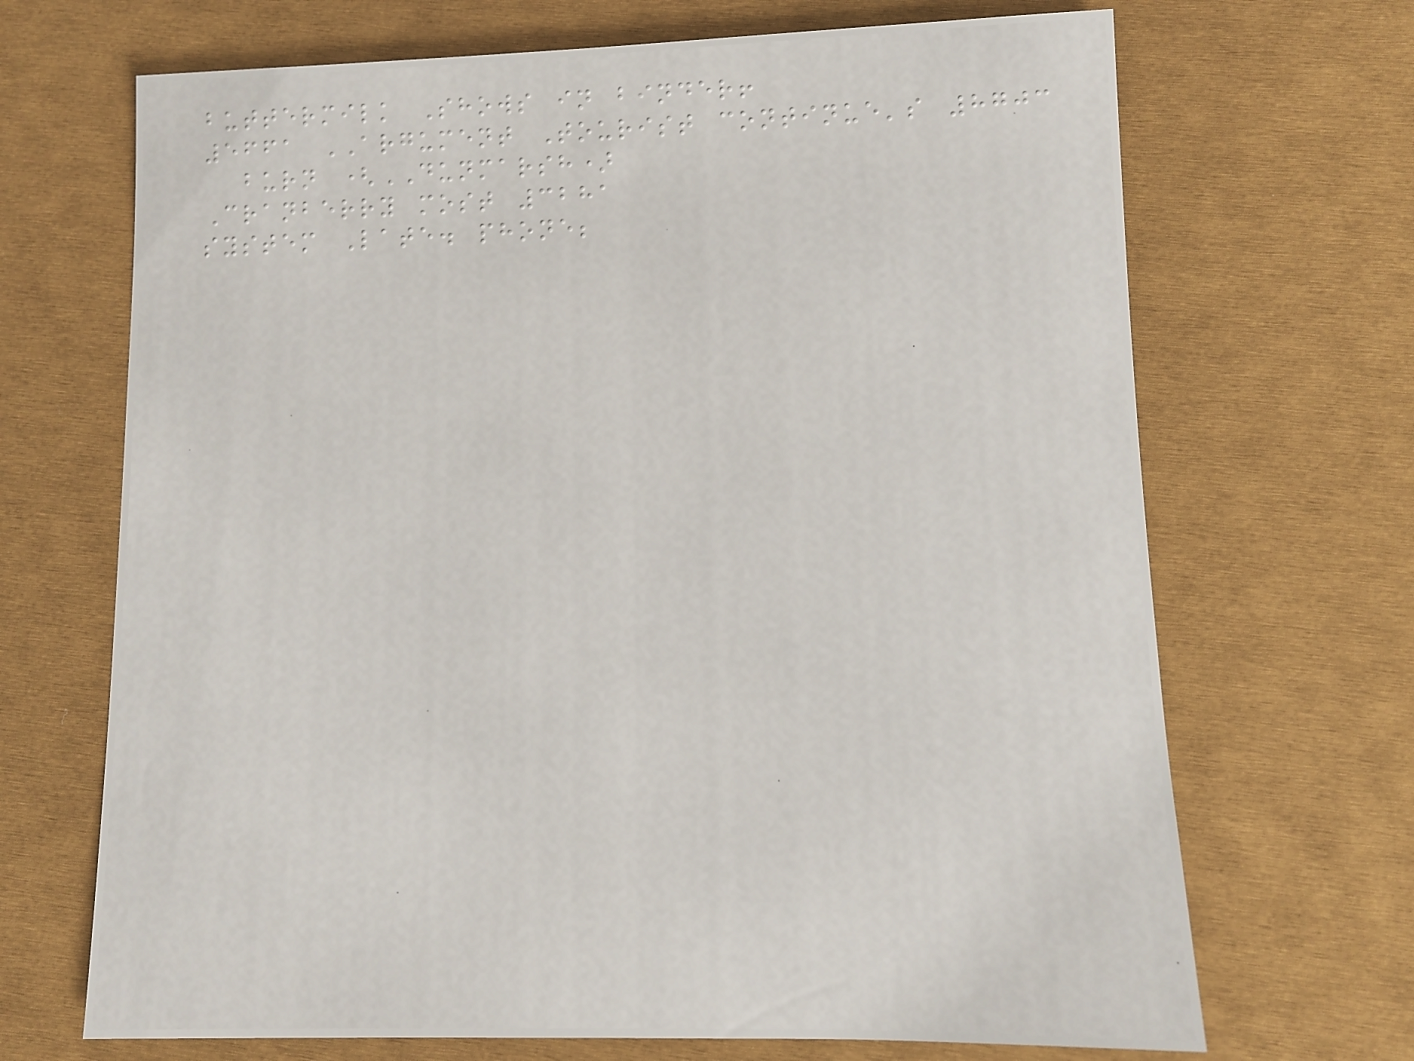buttermilk Shows in binder!
5661 ARGUMENT Tourist continue's 8703
burn (DUNMARSH)
Cranberry most 3281
system Late. phone;
